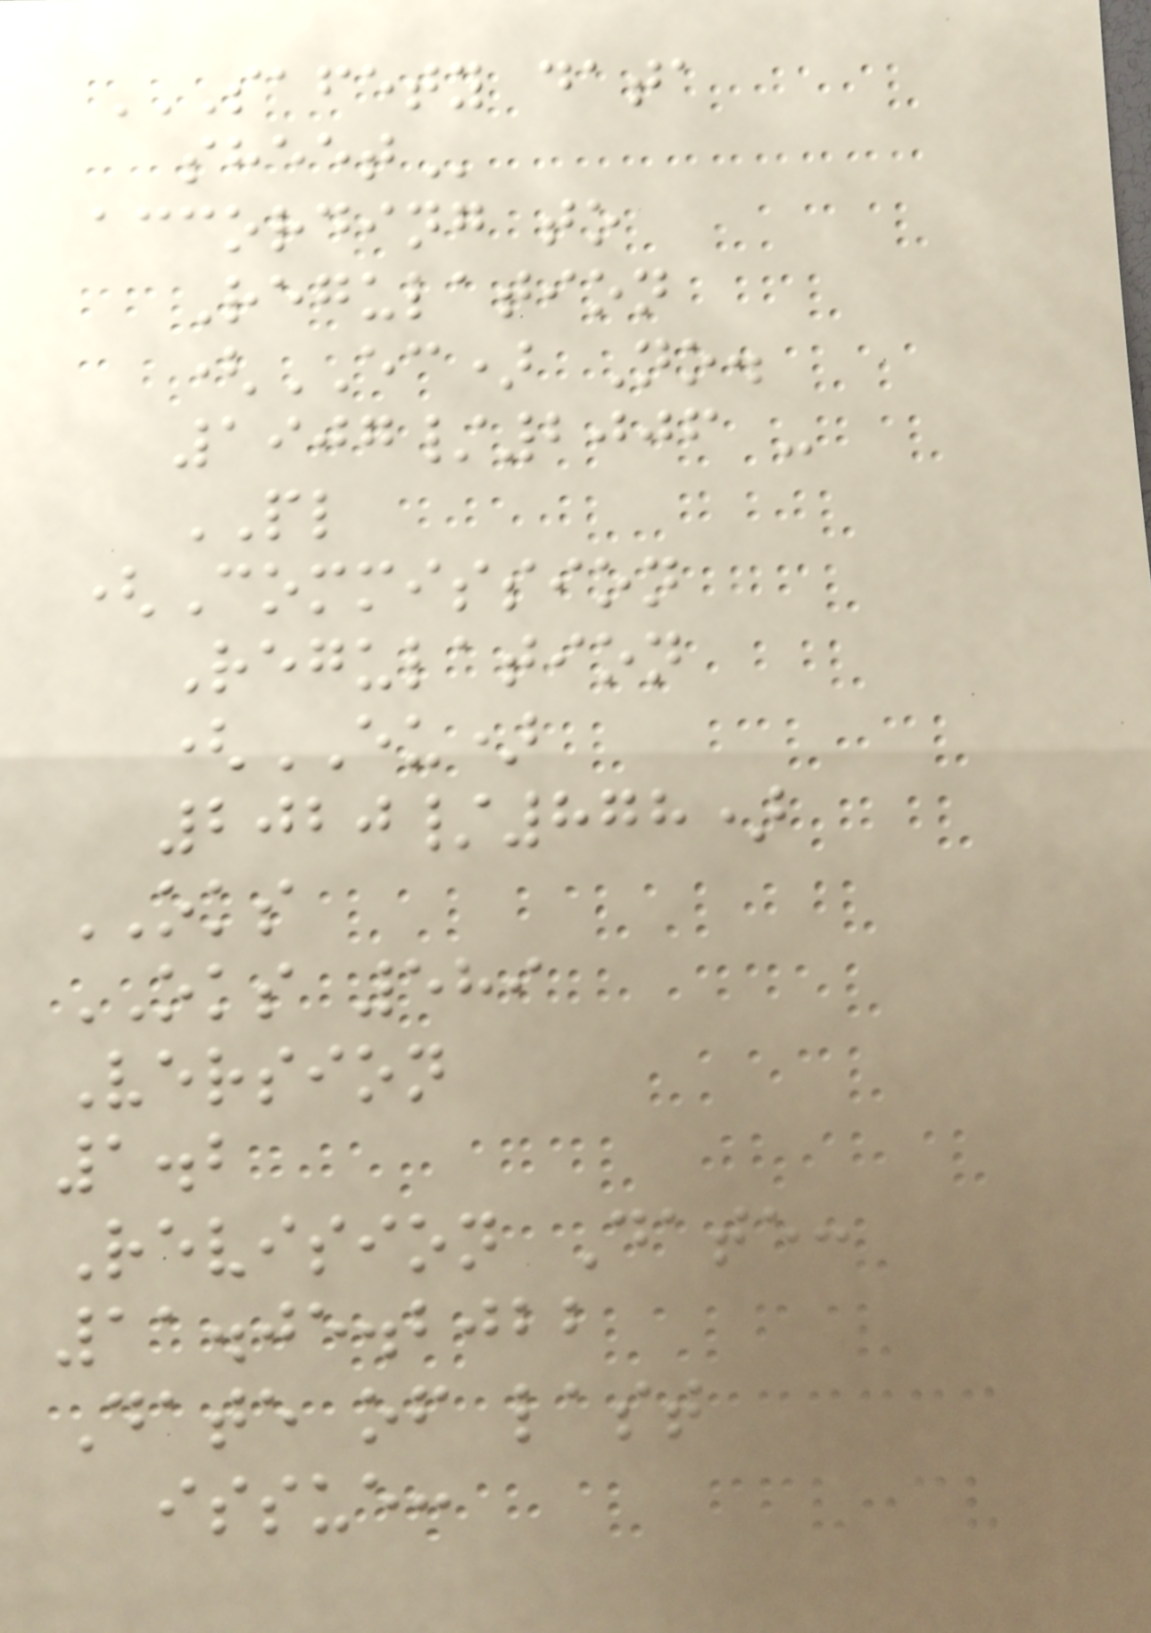SAFETY DATA
SHEET
according to
Regulation
(EC) No.
1907/2006 -
PL
(Commission
Regulation
(EU)
2020/878)
OKS
OKS 589
Version
1.2
Revision Date:
11.05.2022
Date of last
issue:
